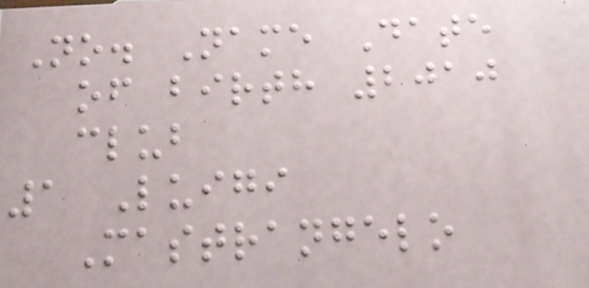No. Name Date
of birth 2010
club
1 Luigi
Mastrangelo
